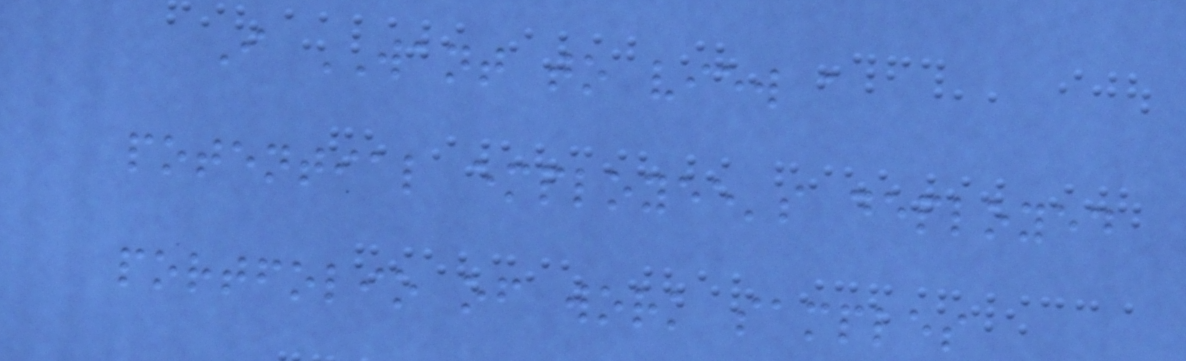I WANT to view a
potential employee's deployed
portfolio of work samples
